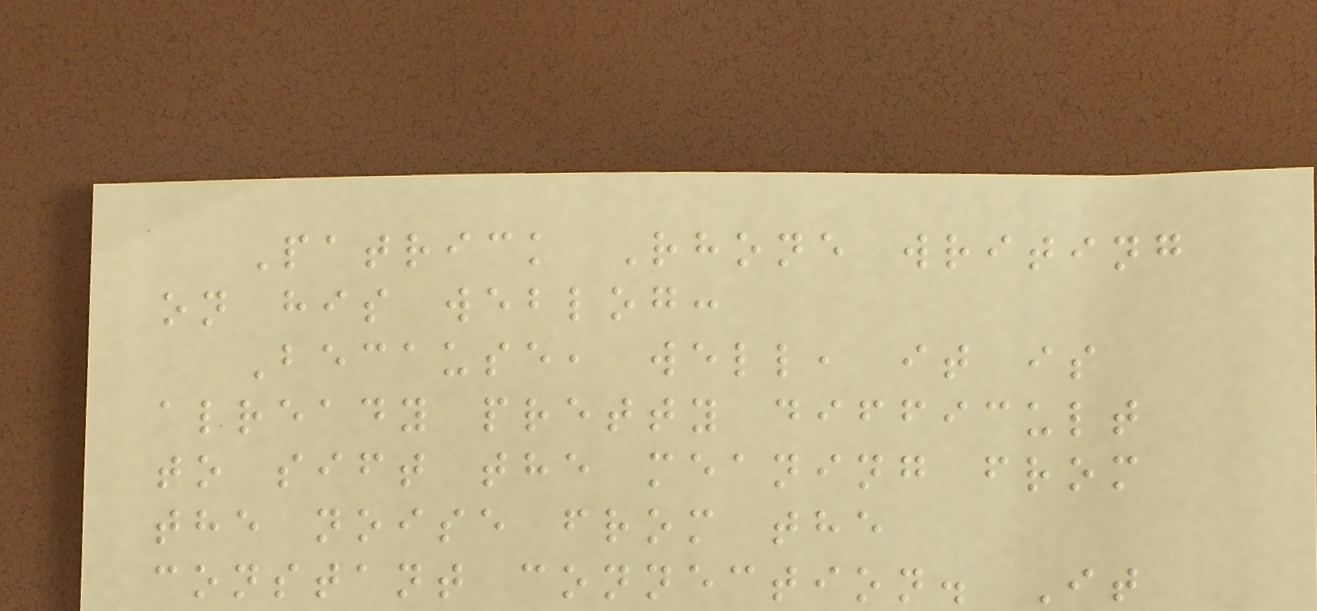Patrick Rhone writing
on his weblog:
Because, well, it is
already pretty difficult
to sift the meaning from
the noise from the
constant connection. It
